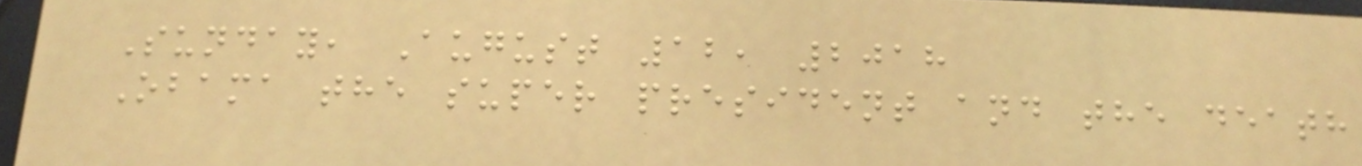Sunday, August 12, 2018
Obama the super president and the death
